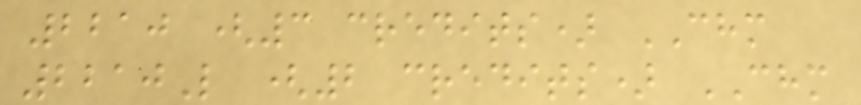2210 (3 credits) CHM
2210L (2 credits) CHM
